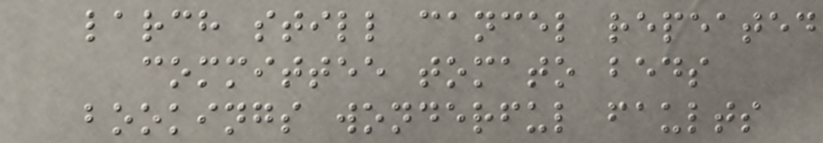larch still cancel repeated
committee tomato beds
bookings wonderful faults
